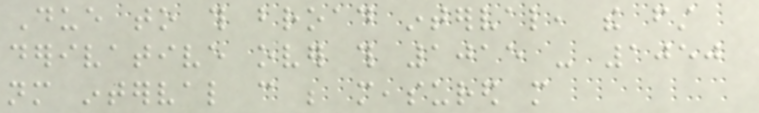Due to this broad interval, the first
derivative over this 1015 - 1050
nm interval can be measured more
